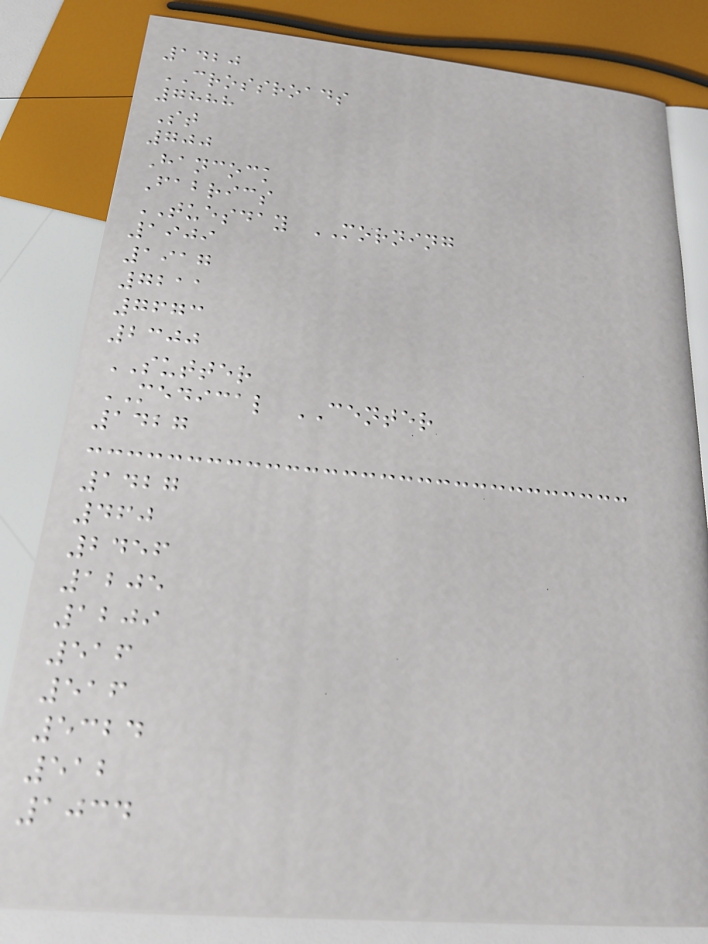1420
CROSSROADS
7888
St
700
Hancock
Fabrics
TUESDAY MORNING
1909
1917
7211
7673
2300
SUTTER
MEDICAL CENTER
1427
1427
460
2456
1205
1209
516
516
5324
512
1034
